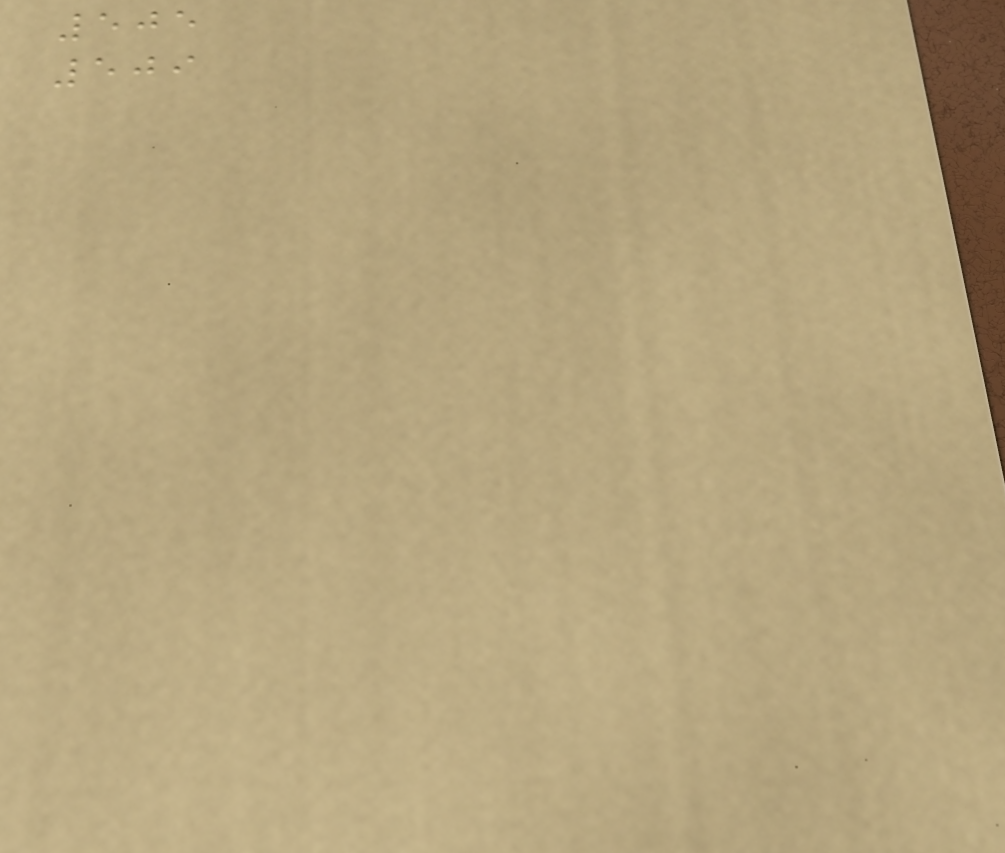505
509
